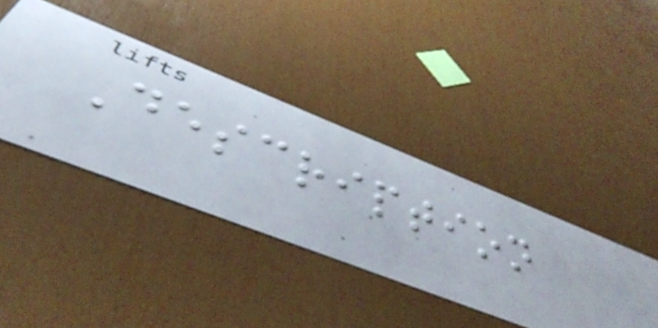Description
